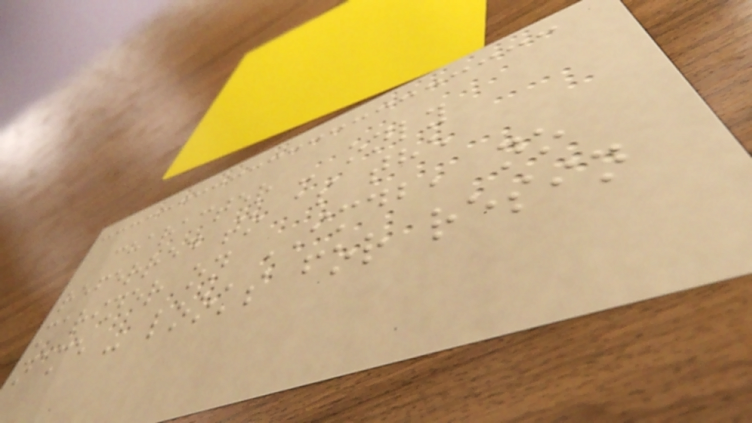character - only
referred to as the
mariner on IMDB, no
name - looks for resin
